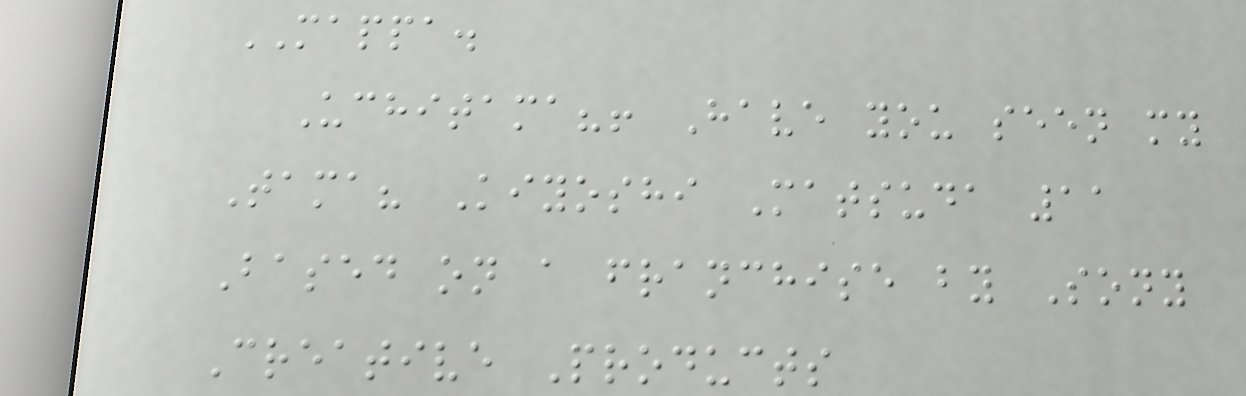MAPPA.
Uchitama?! Have you seen my
Tama? Kiyoshi Matsuda 11
Based on a franchise by Sony
Creative Products
